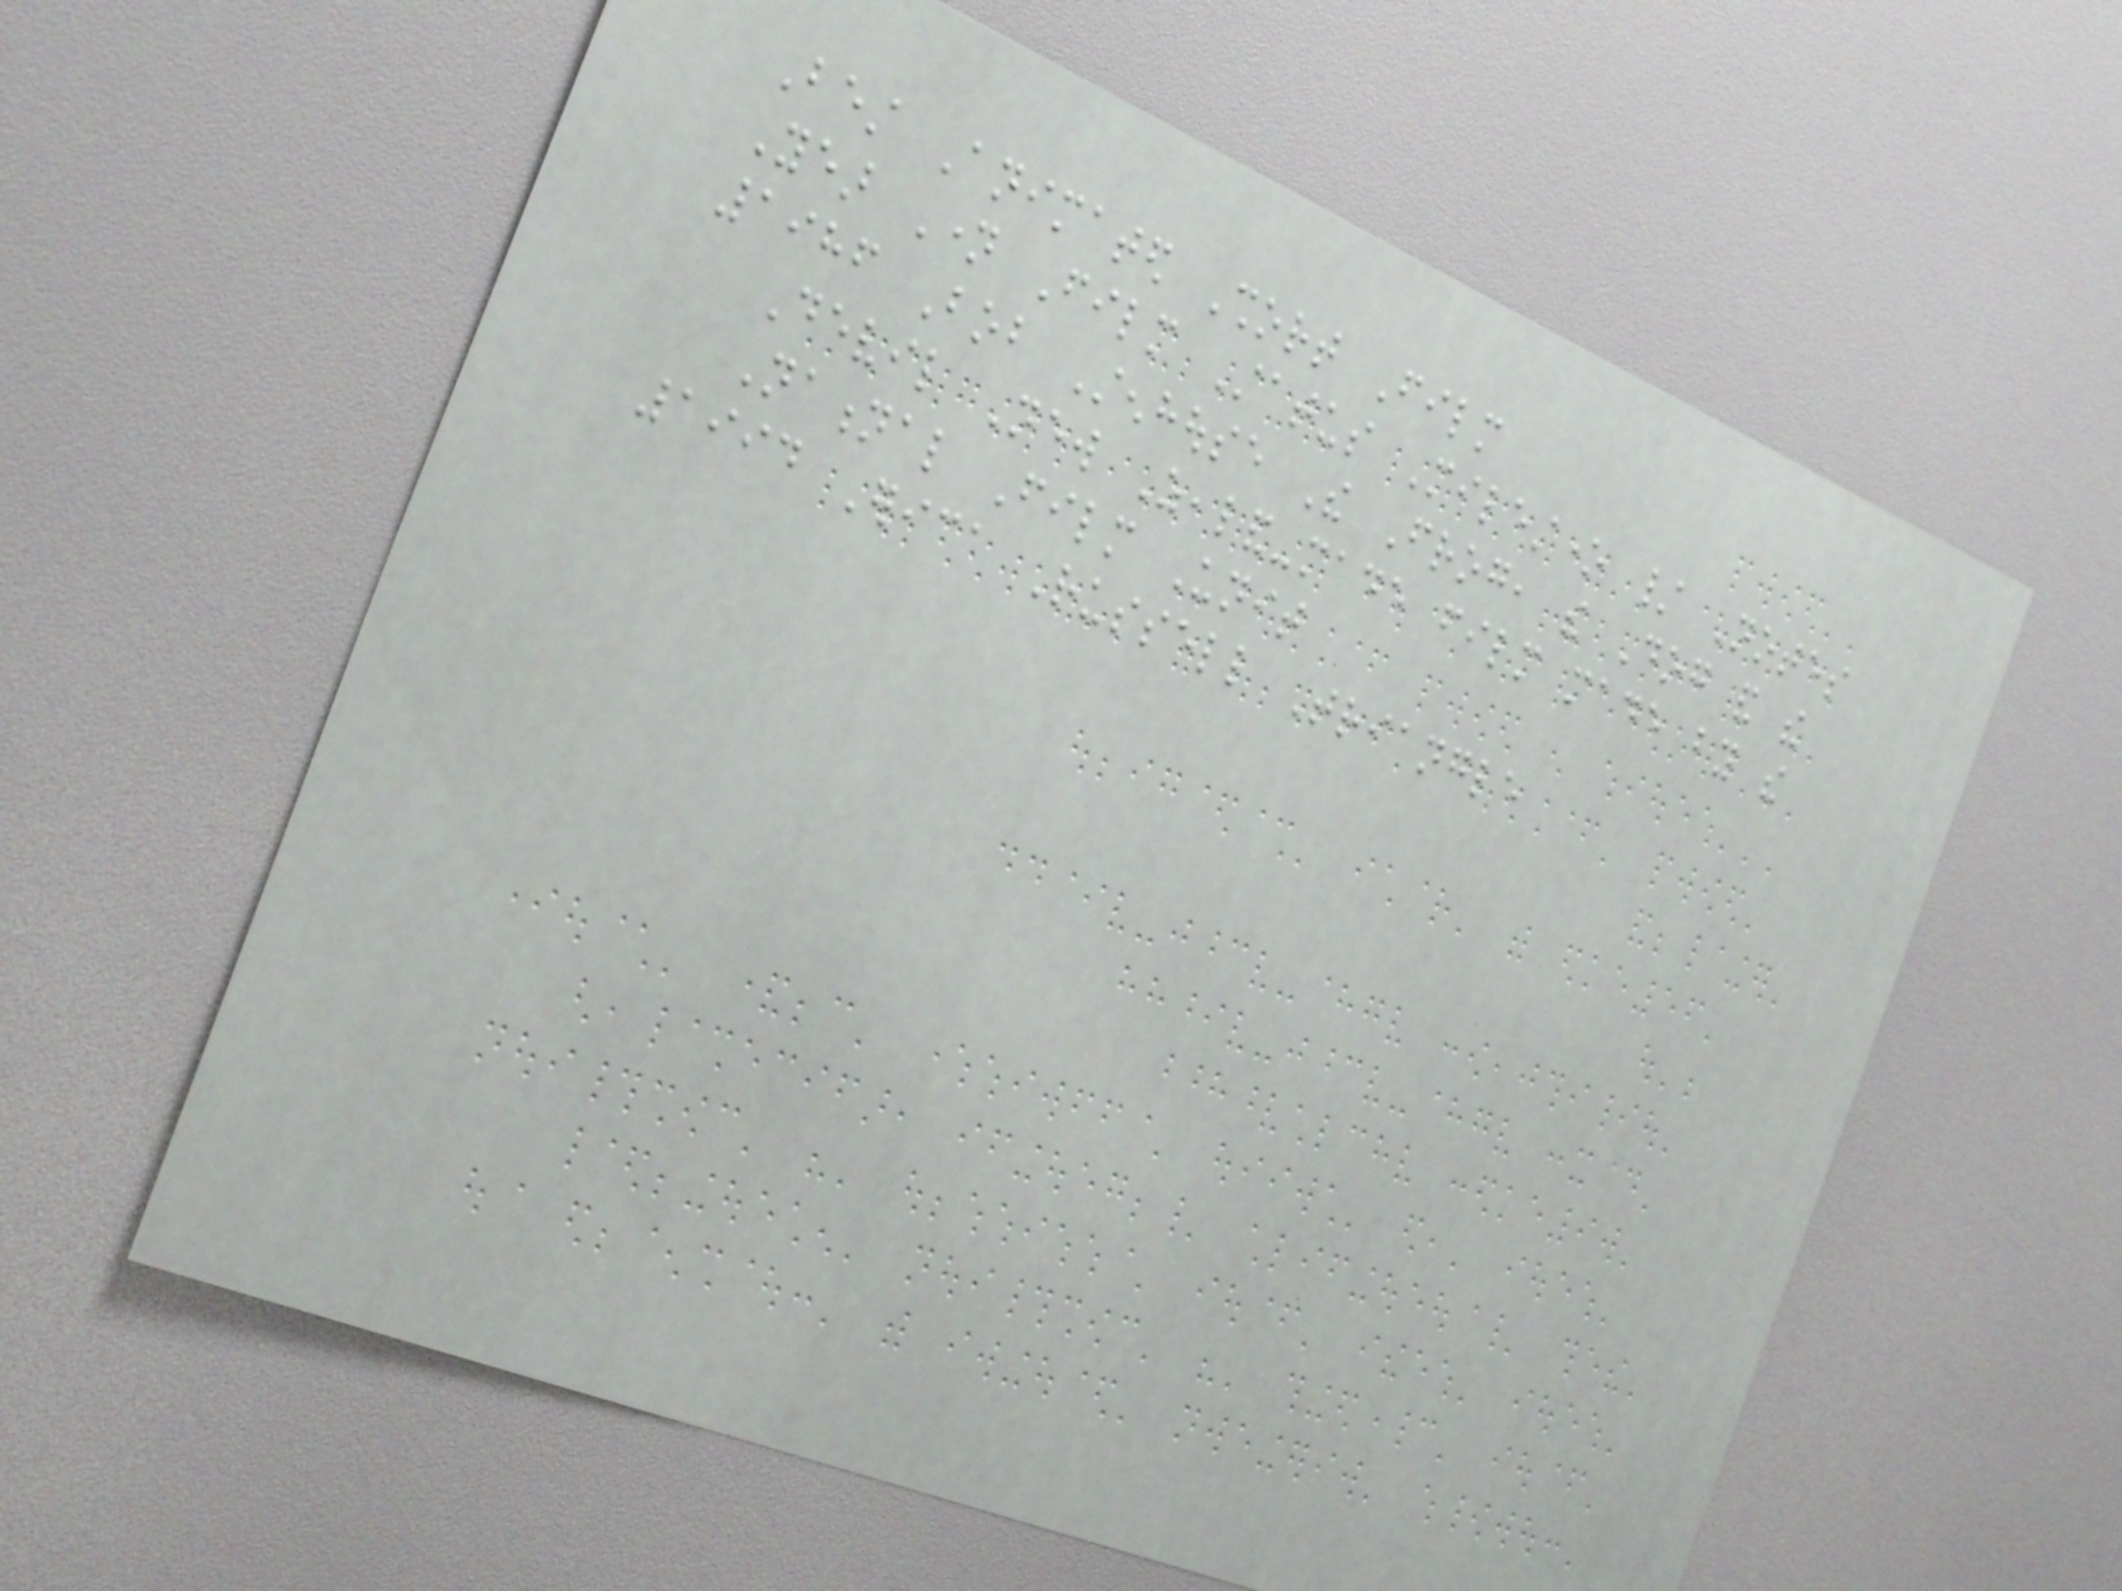Best Animated Short Film
Year Name Film Status Milestone / Notes
1986 Bob Stenhouse The Frog, the Dog and the
Devil New Zealand-made film made by the
National Film Unit
1994 Erica Russell Triangle
